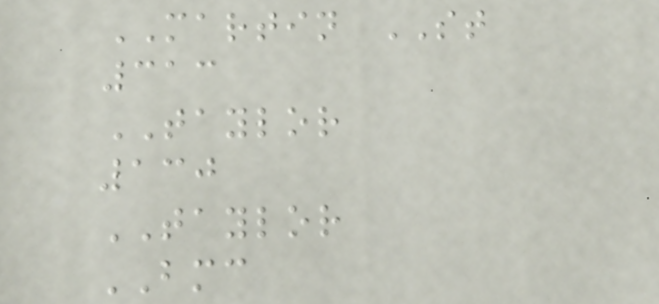MARTIN ST
313
TAYLOR
130
TAYLOR
BMC
